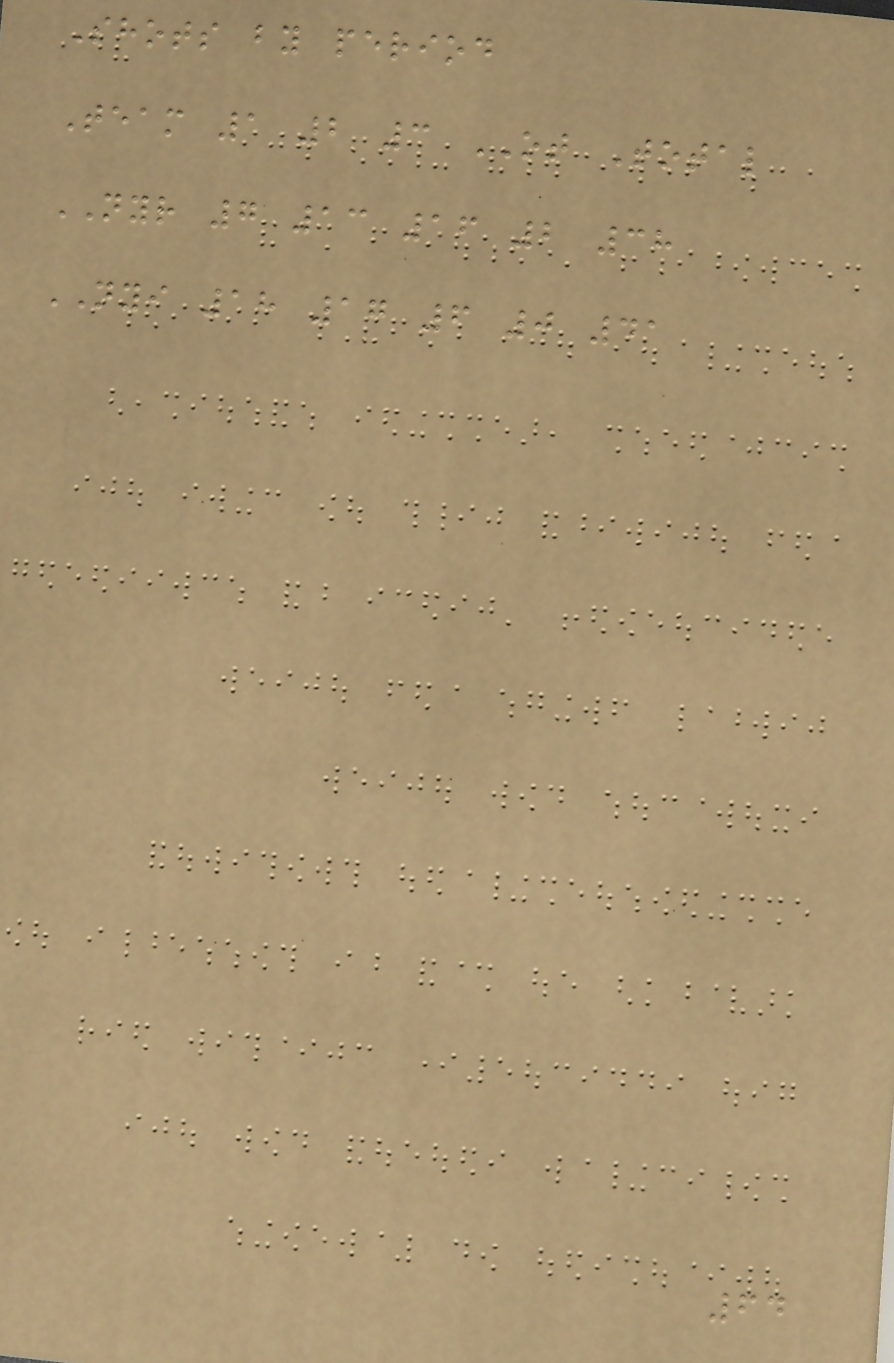Shots by period
Team 1 2 3 OT Total
NYR 7 13 16 2 38
NYI 18 17 6 0 41
64
